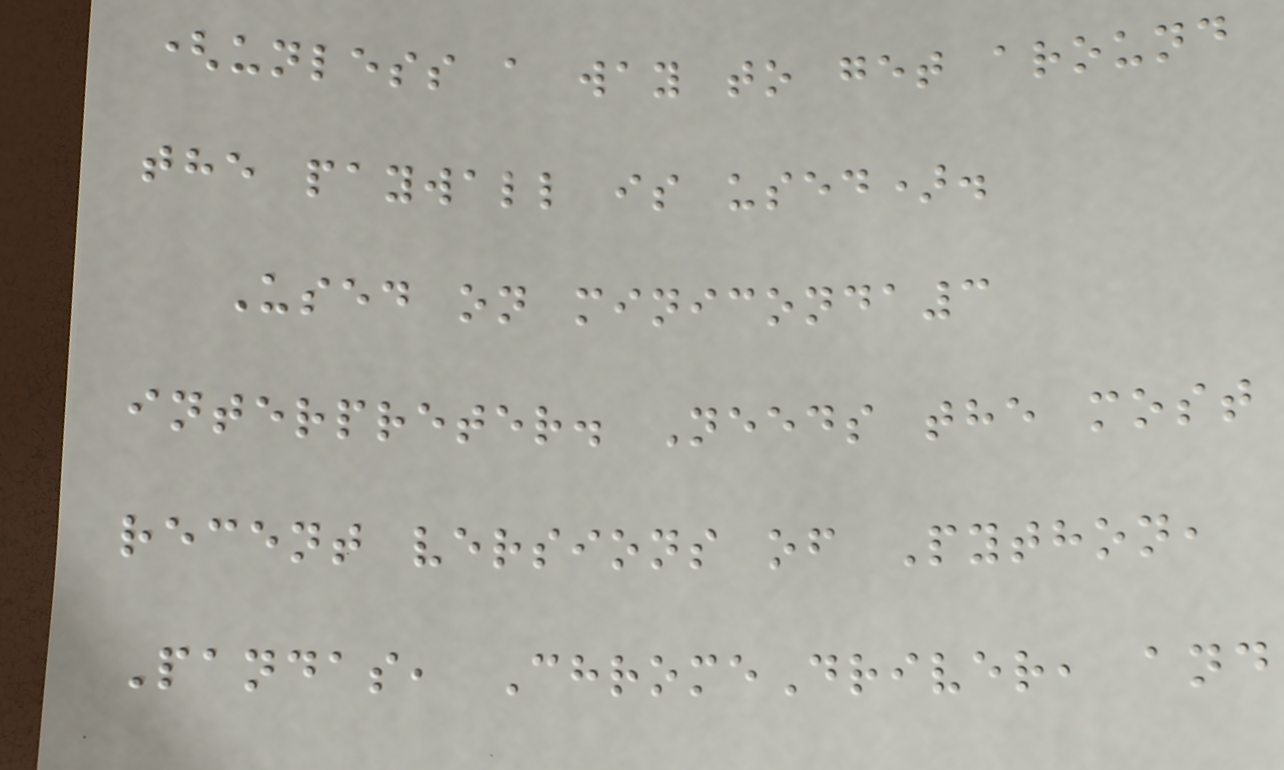(unless a way to get around
the paywall is used).
Used on miniconda3
interpreter. Needs the most
recent versions of Python,
Pandas, ChromeDriver, and
